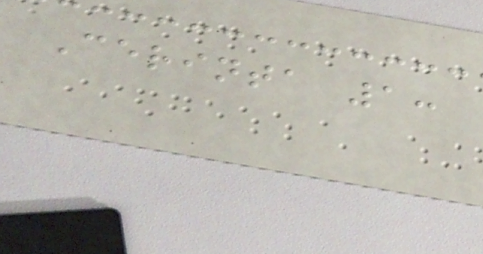Cerinta 1:
